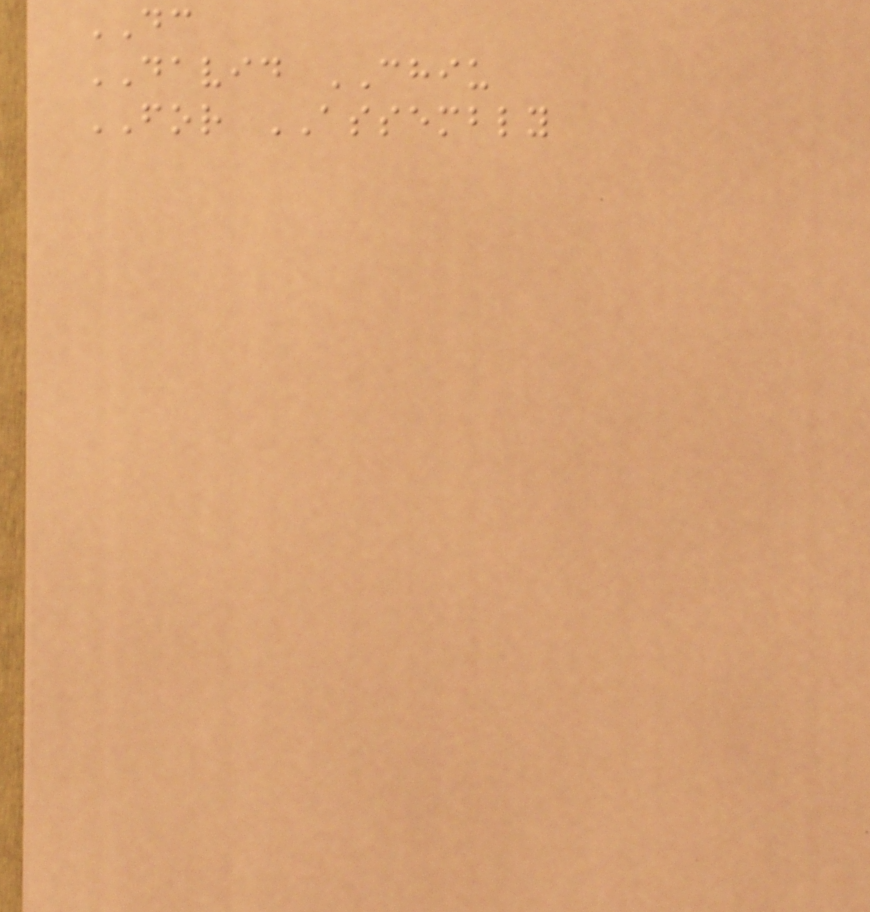DC
DAVID CHIU
FOR ASSEMBLY
